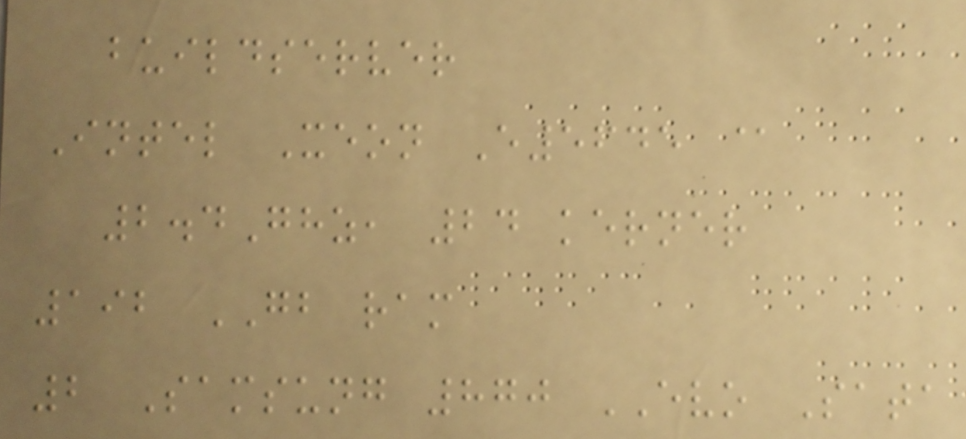buildserver
Intel Xeon E5645 @
2.4Ghz, 24 kerner
192 GB ram
2 Samsung 870 EVO Sata
